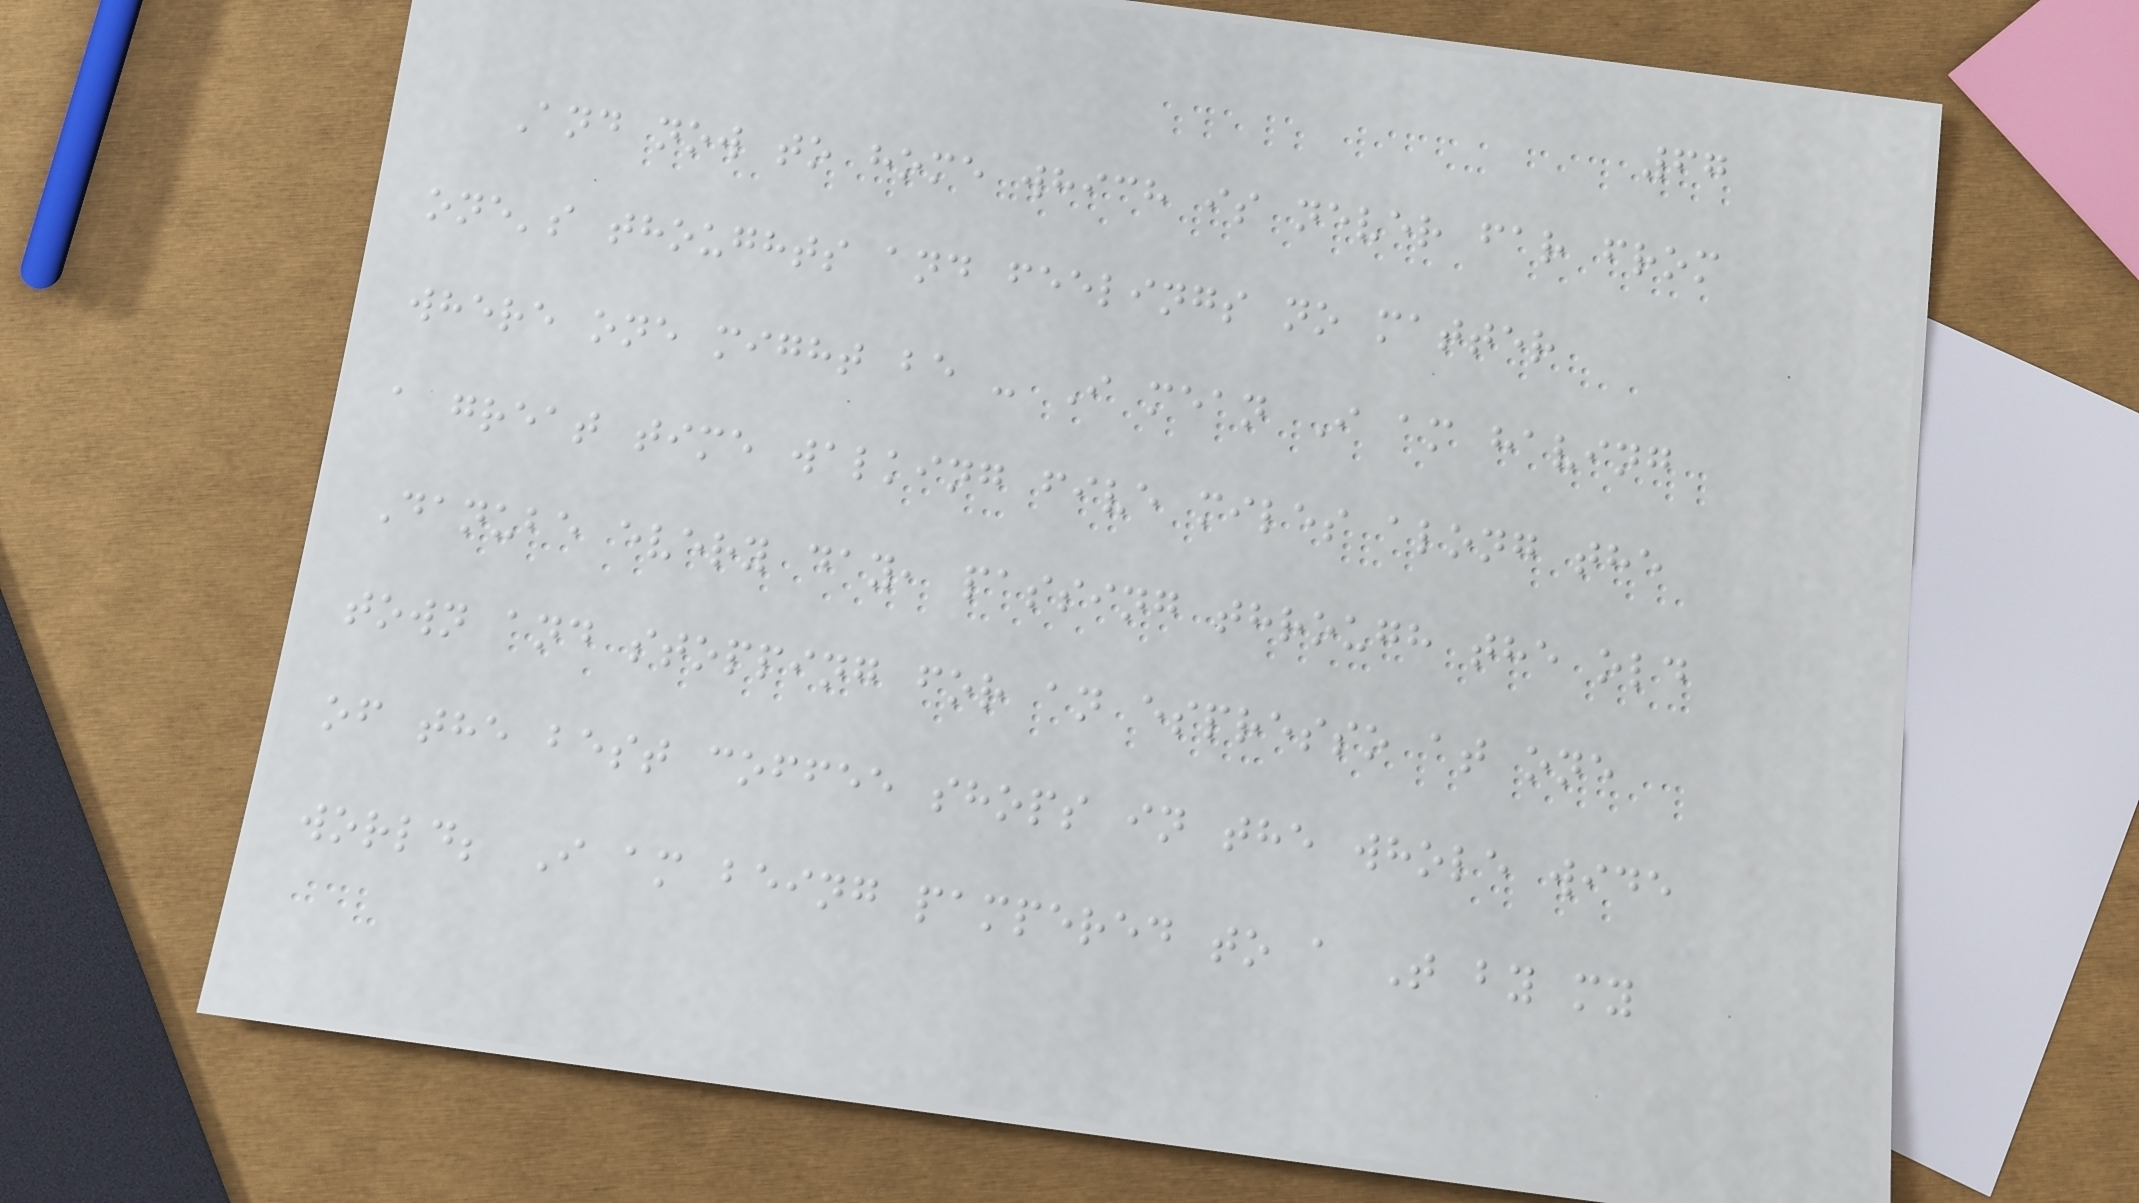67
And now to home which is never far from
one's thoughts and feelings no matter
where one might be - I mean I am having
a great time walking five miles along the
Danube every day, passing through the old
town and stopping for an espresso at one
of the best coffee shops in the whole wide
world; I am being pampered to a T by my
